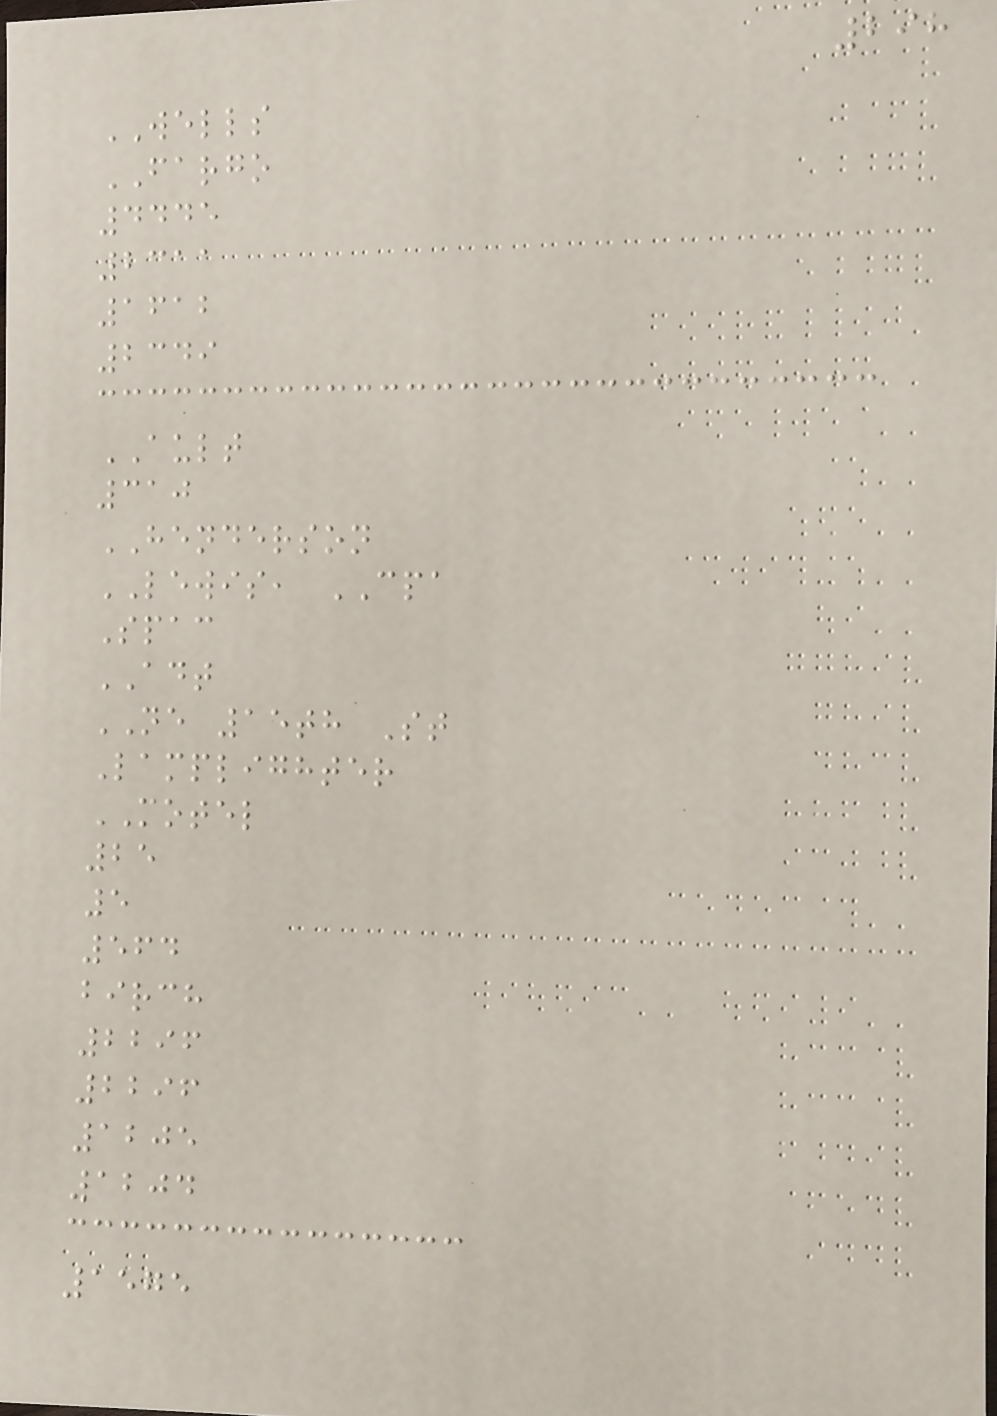298
WELLS
FARGO
4445
2311
1612
2349
AULT
310
HENDERSON
LEWIS, CPA
Spac
ADT
NE 15th St
Lamplighter
MOTEL
25
5
564
birch
2296
2296
1205
1204
1575
